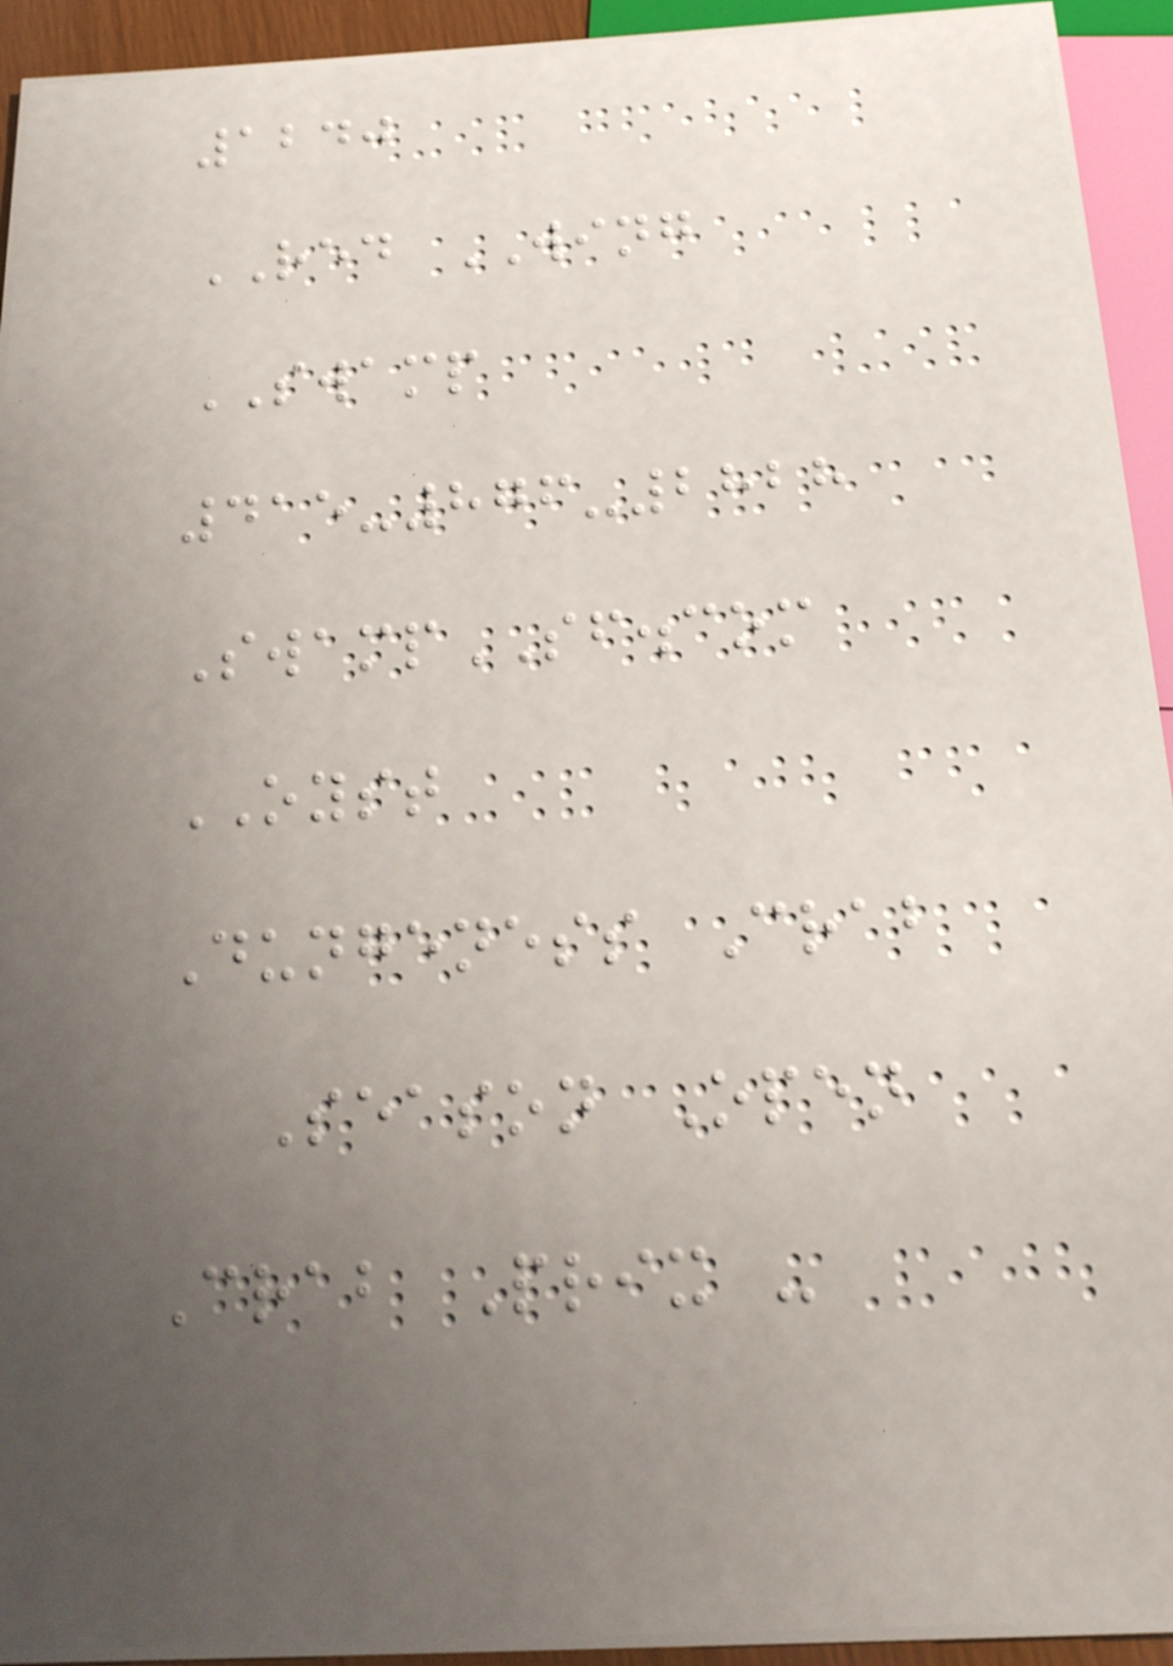1240
RED WING
SWAMP
415-876-2828
SwampSF.com
OYST
Dungeness Crab
Season Open
Crab Prix -
